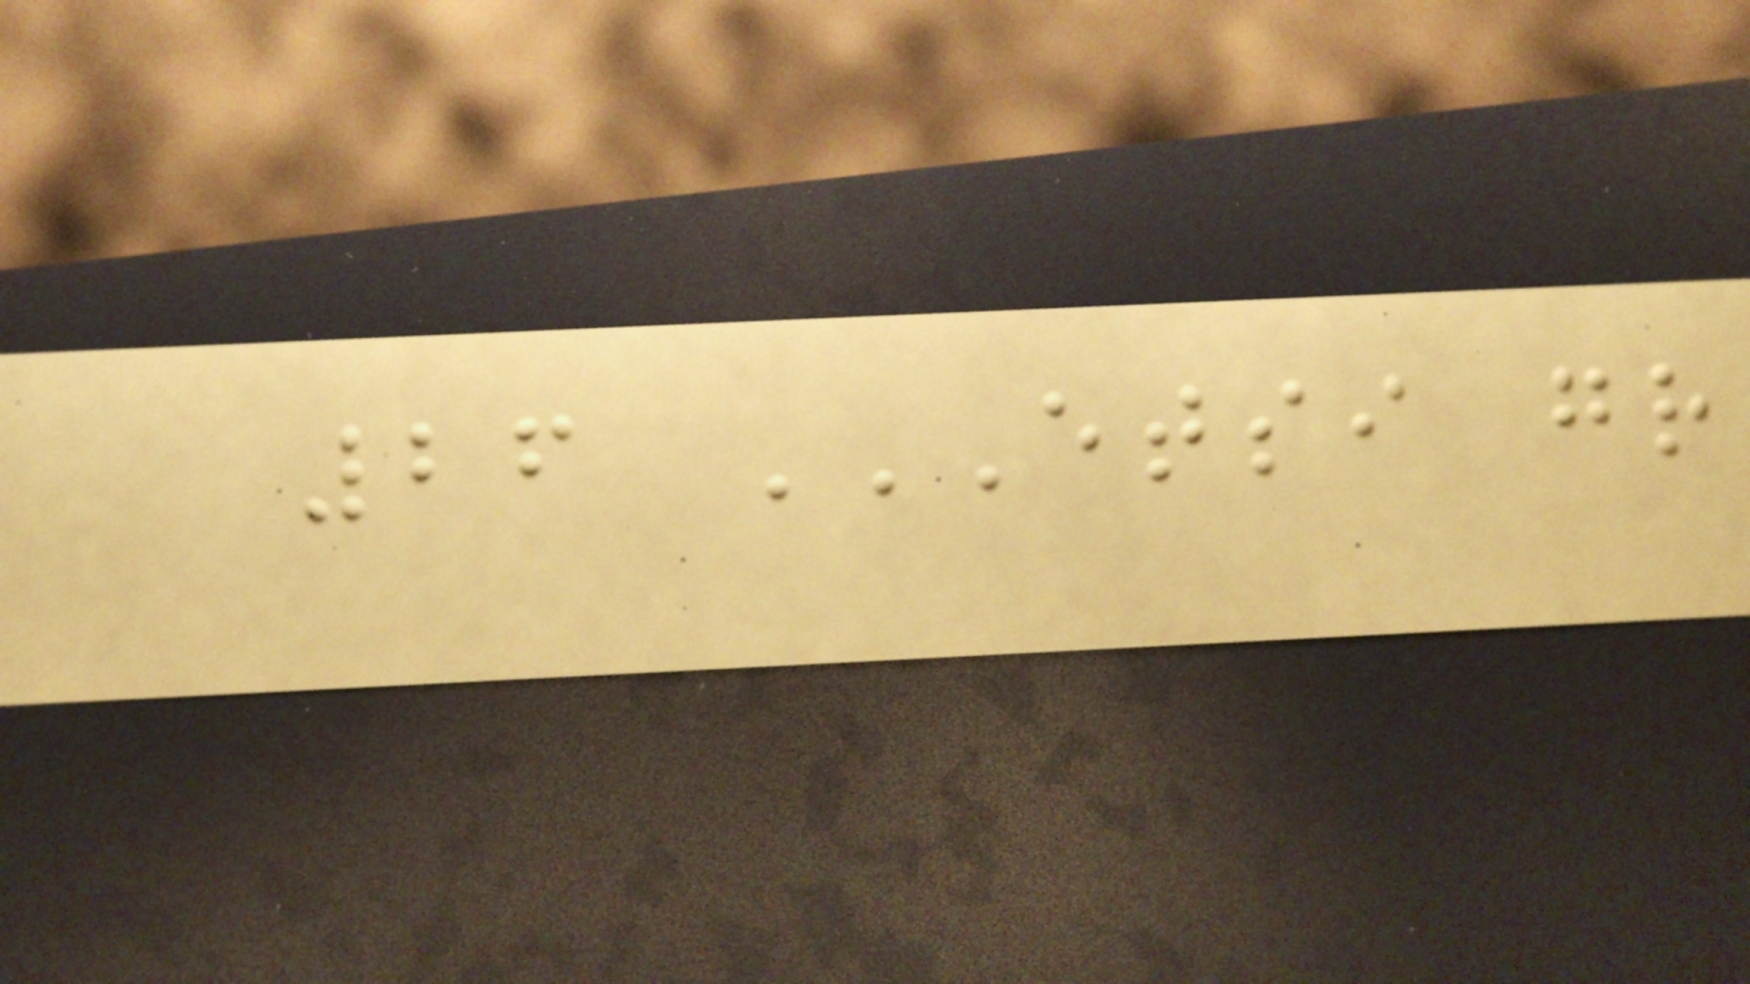26 ETSI GR
